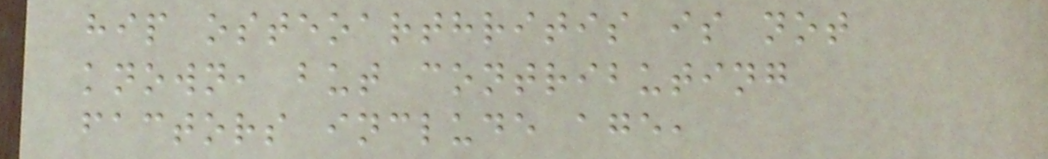hip osteoarthritis is not
known, but contributing
factors include age,
